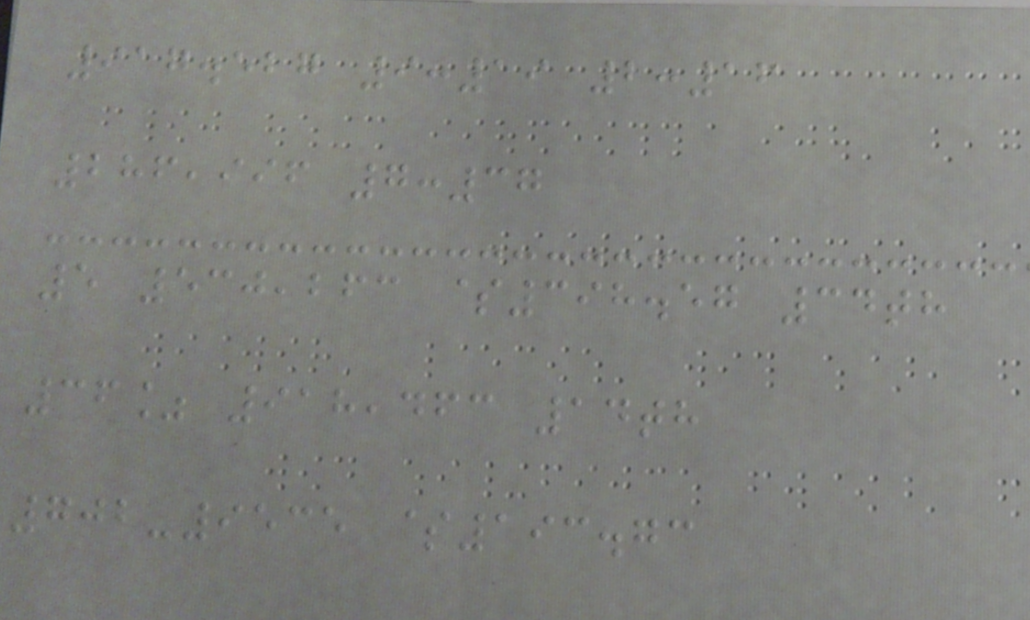917.527 9:19 2:16
286,996 7:37
5 530,263 $398.57 34th
36% 918,463 14th
702-9535 $193.73
